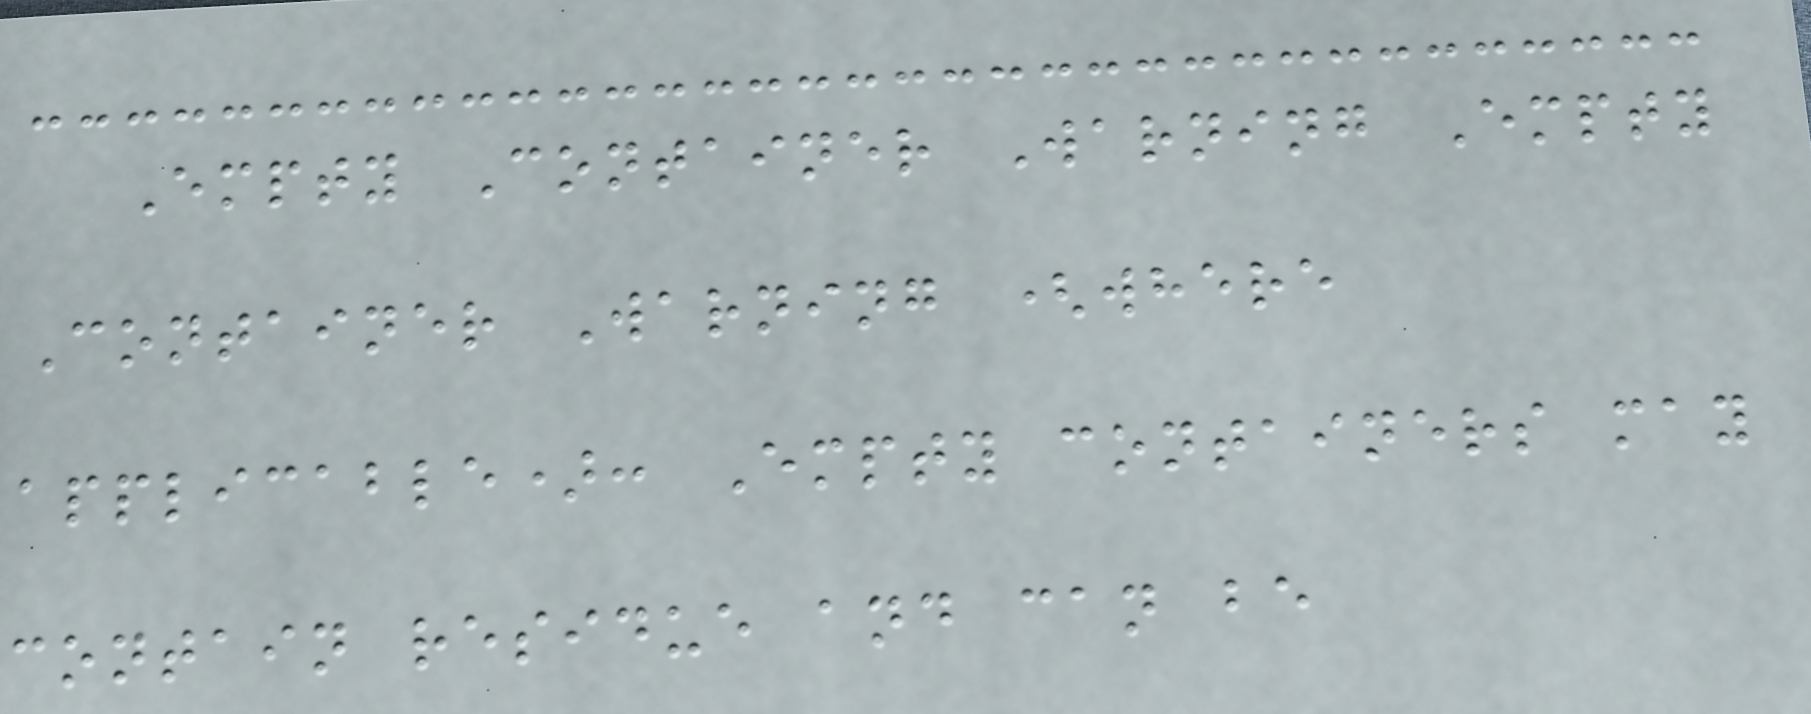Empty Container Warning Empty
Container Warning (where
applicable): Empty containers may
contain residue and can be
